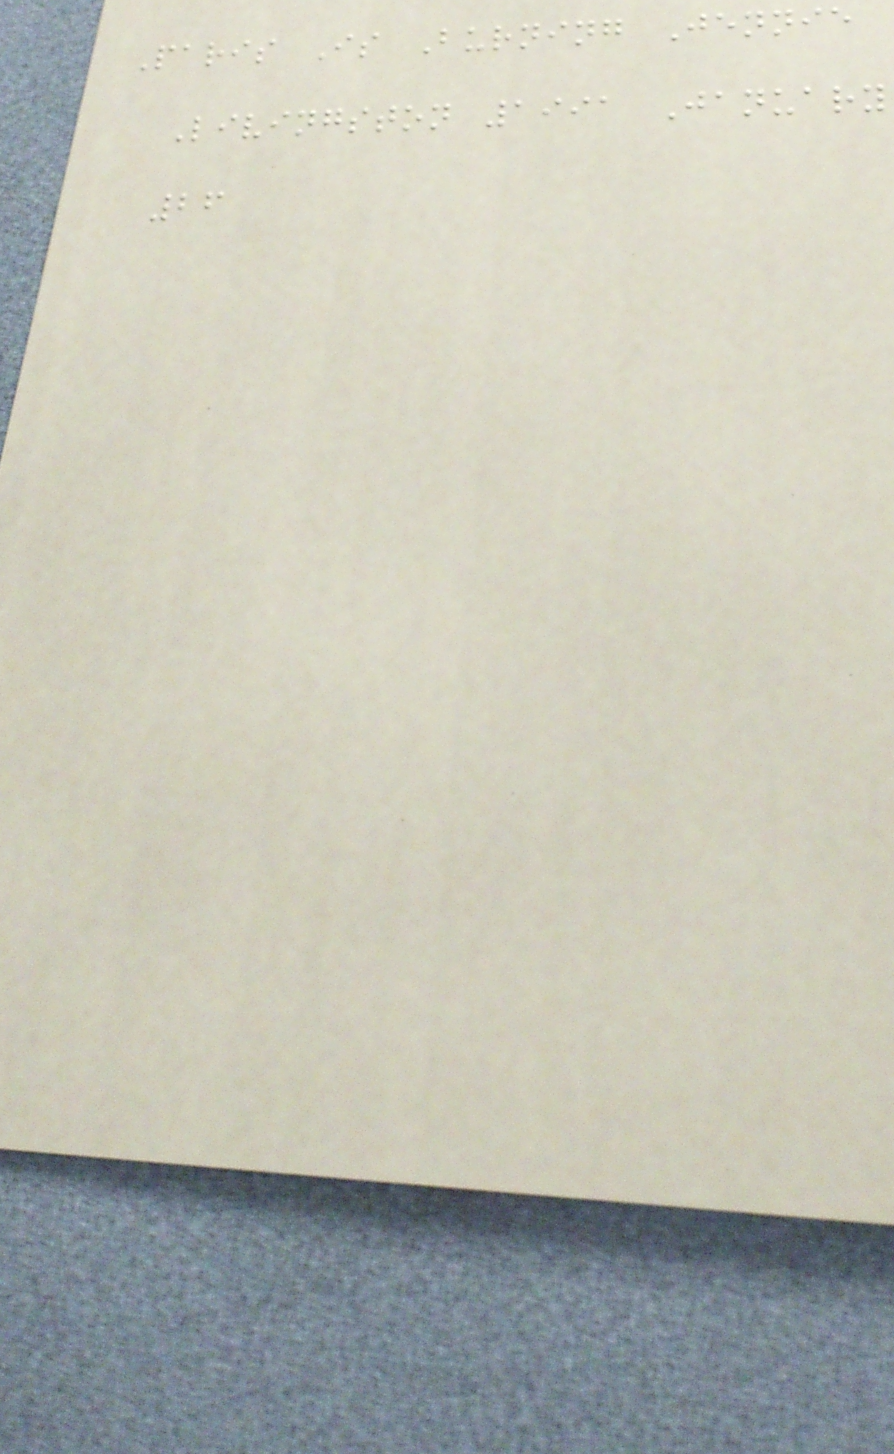Paris Is Burning Jennie
Livingston 1991 January
26
